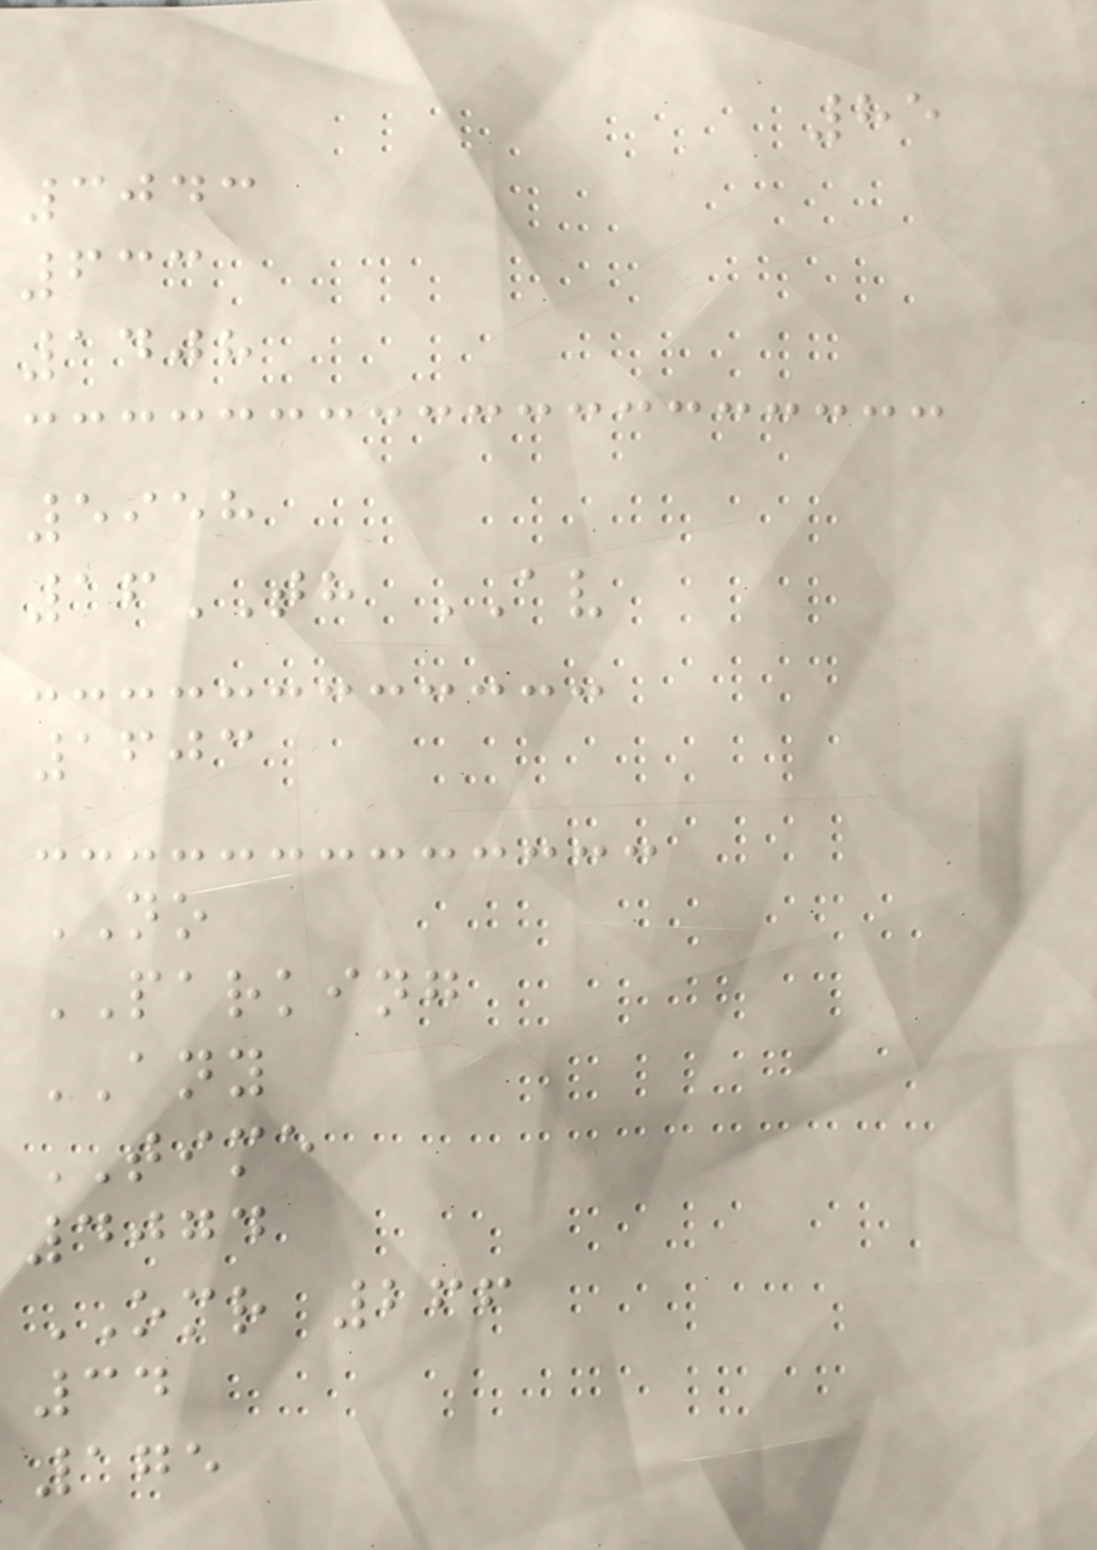85
3043
633
1408
5958
16TH AV
1603
NO
PARKING
ANY
TIME
4074
OMR 266
34
175
